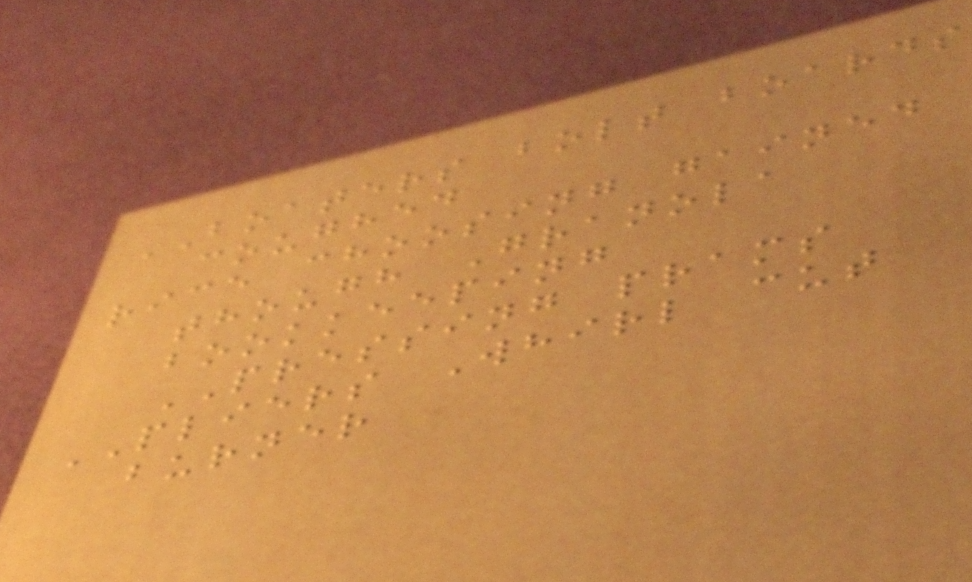BOATERS bolt boards
coughed
rice choosing gained
though Granola
bookkeeping
PRESSING prams
PLIERS Whirl cut
burner
